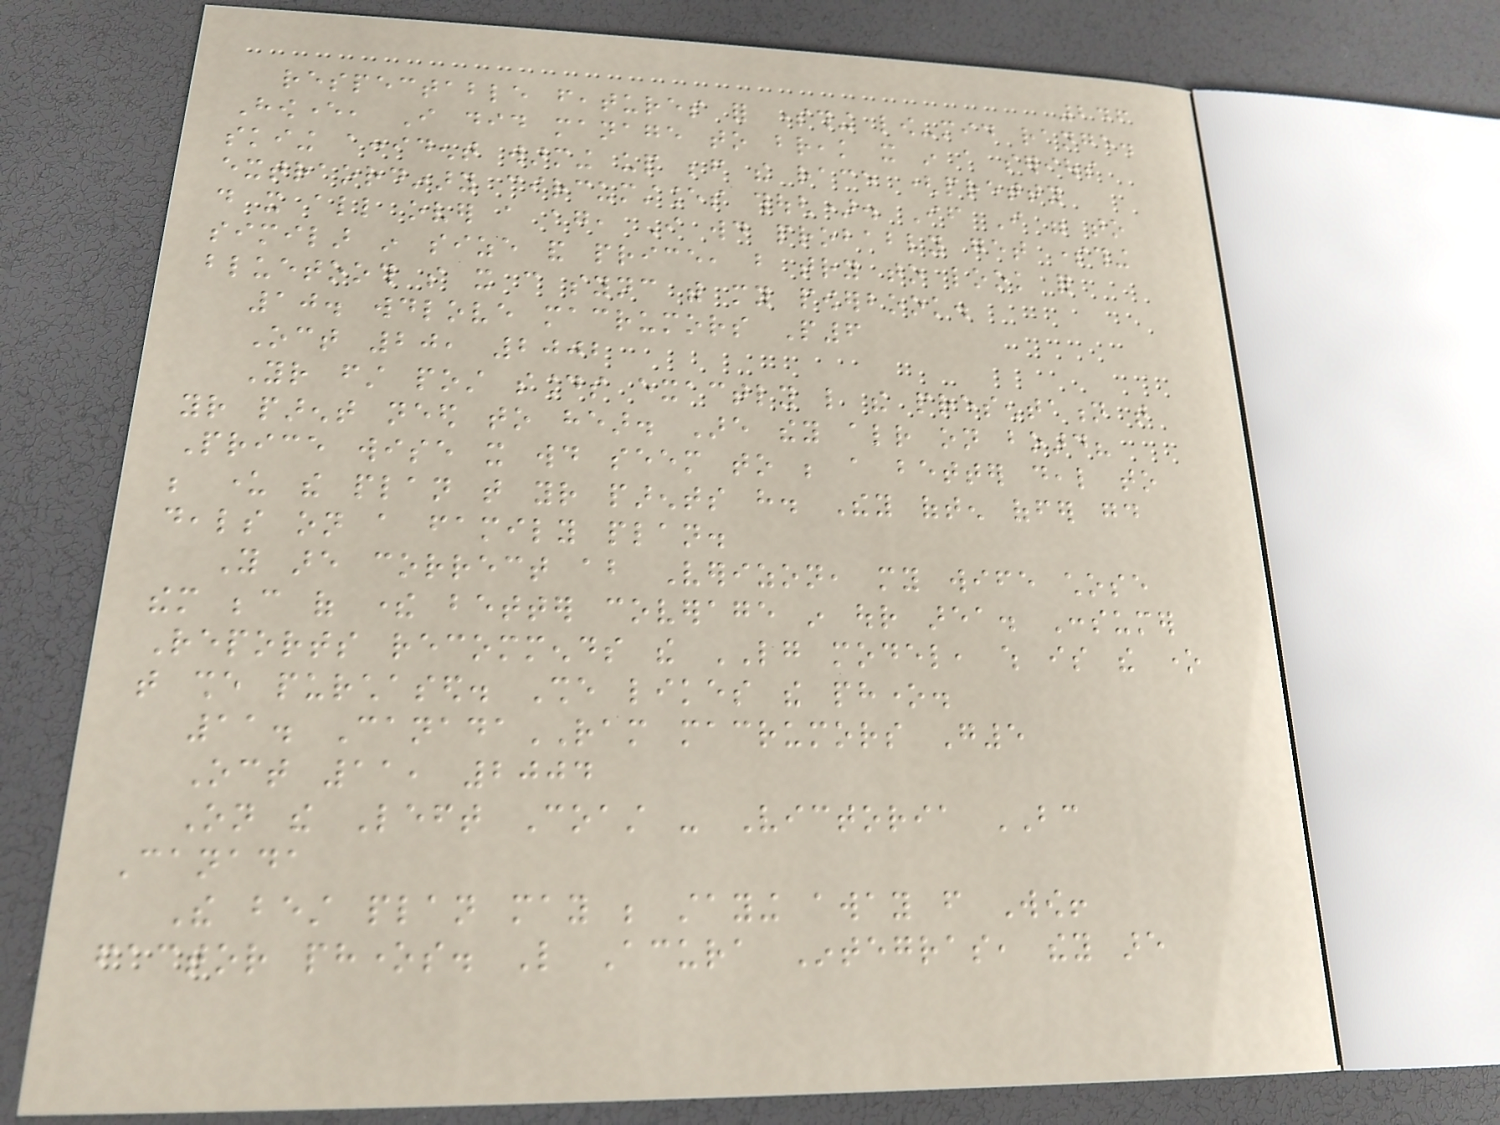246
respectable features for something low-mid range.
However, I did manage to break it in a serious
skiing accident warming up before the race (pretty
extraordinary circumstances though). If I were to
do it all over a again, I would probably get something
similar in size and price, but try to look for
bluetooth so it can sync with my powerbook.
10. wdlove macrumors P6
Oct 20, 2002
Your first post sounds exactly like the presentation that
your parent need to hear. Are they already on board?
Price wise it would seem to be a better deal to
be under the plan that your parents have. They often offer good
deals on a family plan.
You are correct about Verizon, my wife chose
them because of there better coverage in our area. Consumer
Reports recommends the LG model, which is the one
that she purchased. She likes the phone.
11. CanadaRAM macrumors G5
Oct 11, 2004
On the Left Coast - Victoria BC
Canada
The best plan may be staying away from Wow!
factor phones. Like Acura Integras, they are
